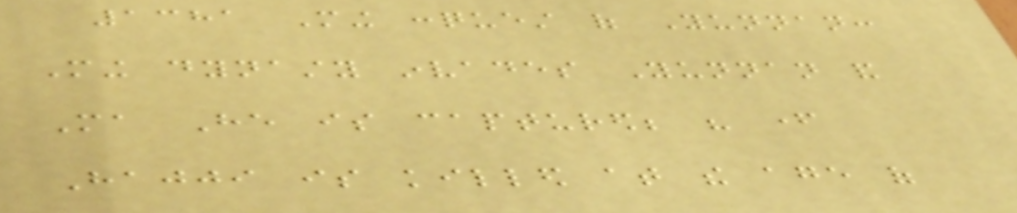1381 Ming conquest of Yunnan:
Ming dynasty invades Yunnan and
Ma He is captured; his father
Hajji is killed at the age of
